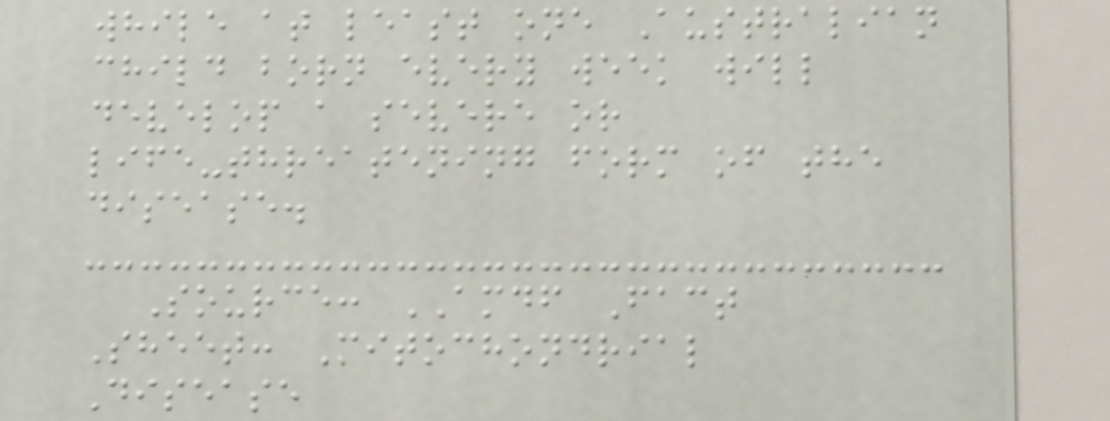while at least one Australian
child born every week will
develop a severe or
life-threatening form of the
disease.
Source: AMDF Fact
Sheet: Mitochondrial
Disease
